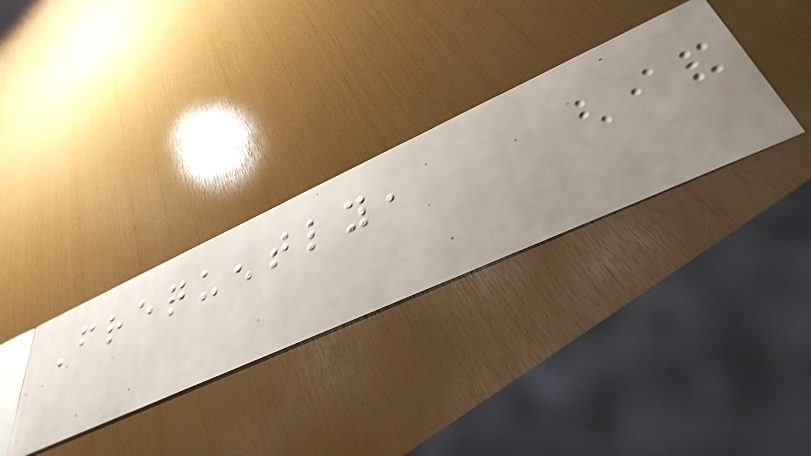Frequently,
